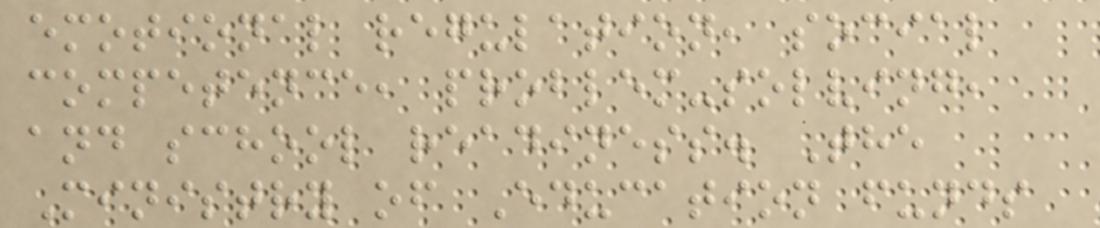emotional regulation, social
competence, problem-solving,
and school readiness. The
Ministry of Education funds
